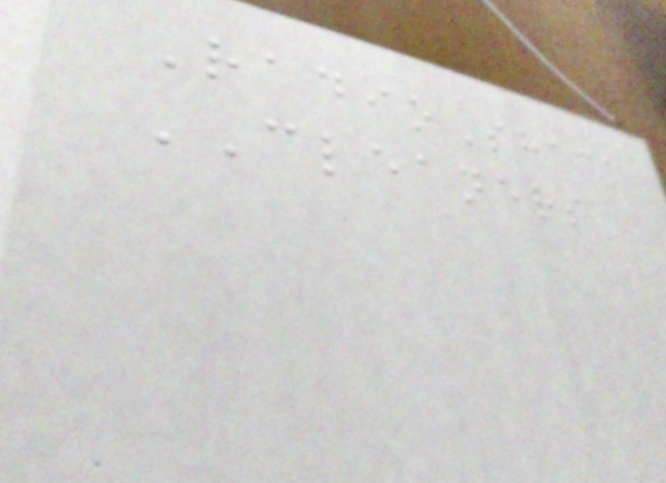RadioShack
CLEANERS
